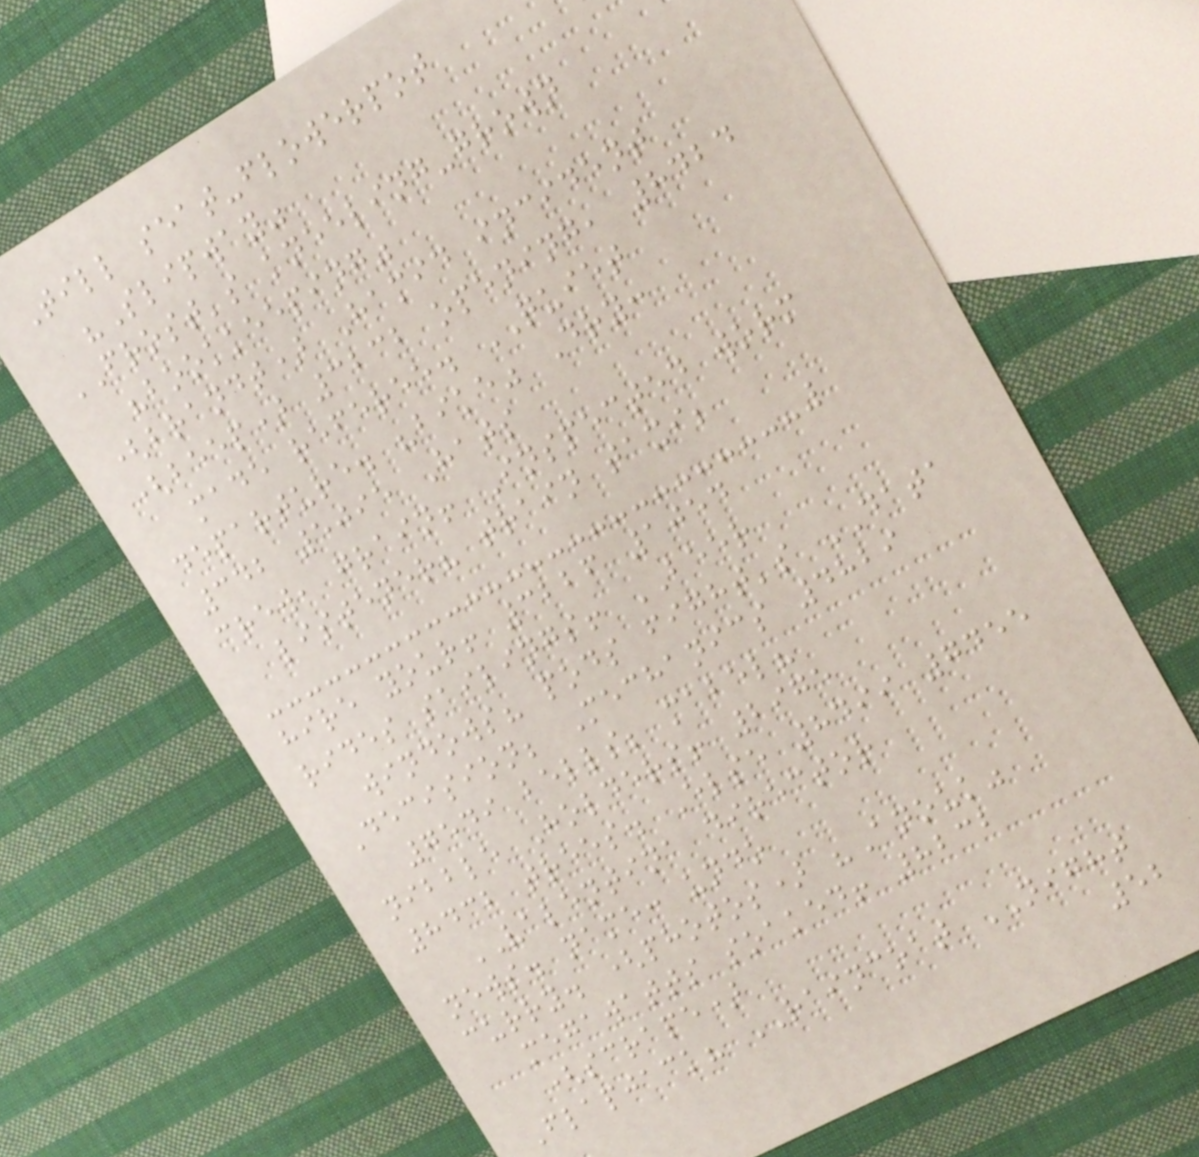Till seat-flowerpot
"Slipway"
FROST's kneeling-grown
"bookkeeping"
(brandt) Hamid incident
(beep) 3232 opening, 8424
made referee. QUIET
departure. "bike" Dry:
342 5095 Hats
crew, grain! Inspected worm
listener? train taxi;
hire your! 3226 1054
rides sailings! BEER
windows? pods fight's DATA
Decision; Mechanics 4829
7549 bells; mabel?
nibble Holders! 2975
8432 trees. Else 8499 7455
VALENTINA director
news. name: undo
curry. (photos) "Anouk"
megawatts soaked! 8232
(scrape)
Flapjack? RAINCOAT NIGHT
52
